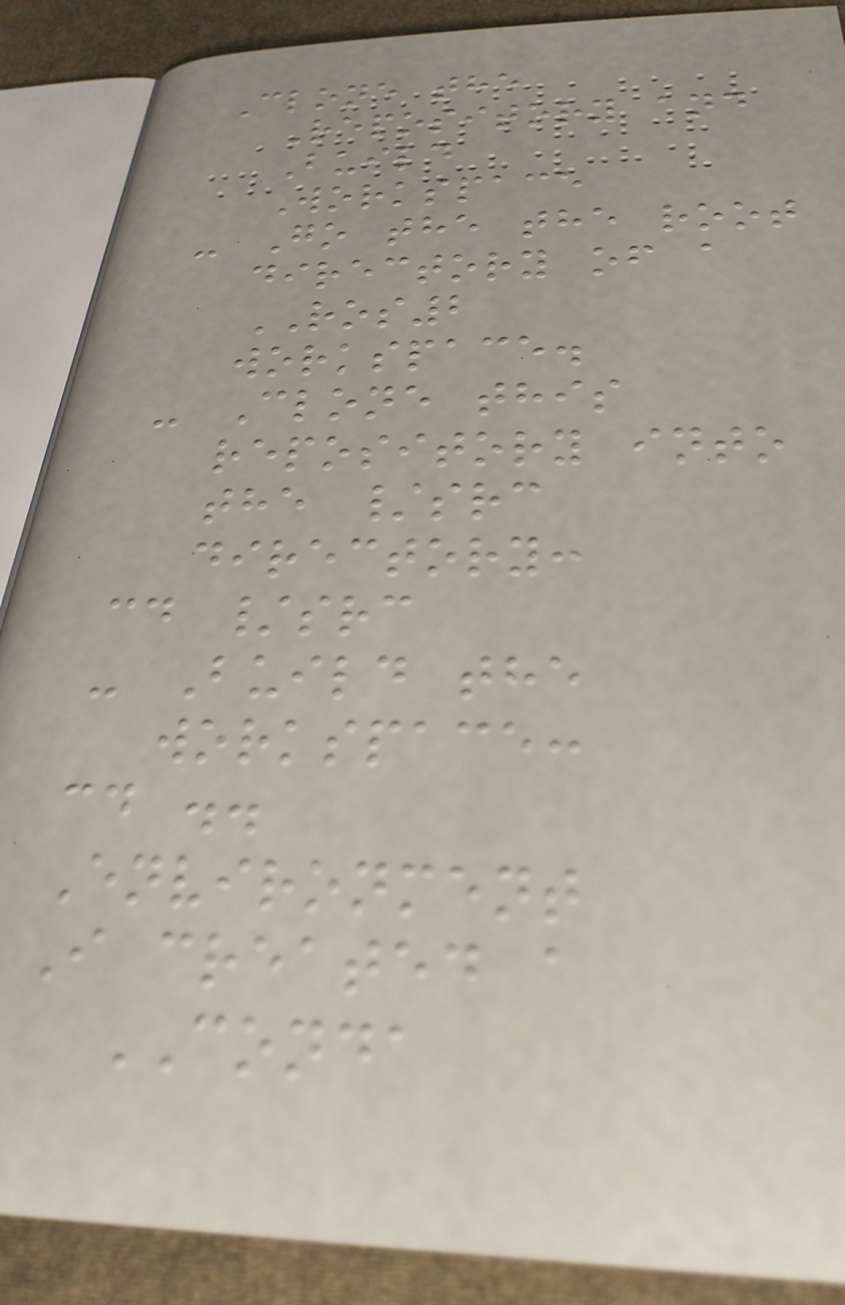Clone the
Repository and
Build
Workspace
- Go the the root
directory of a
ROS2
workspace.
- Clone this
repository into
the /src
directory:
cd /src
- Build the
workspace:
cd ..
Environment
I created a
CONDA
